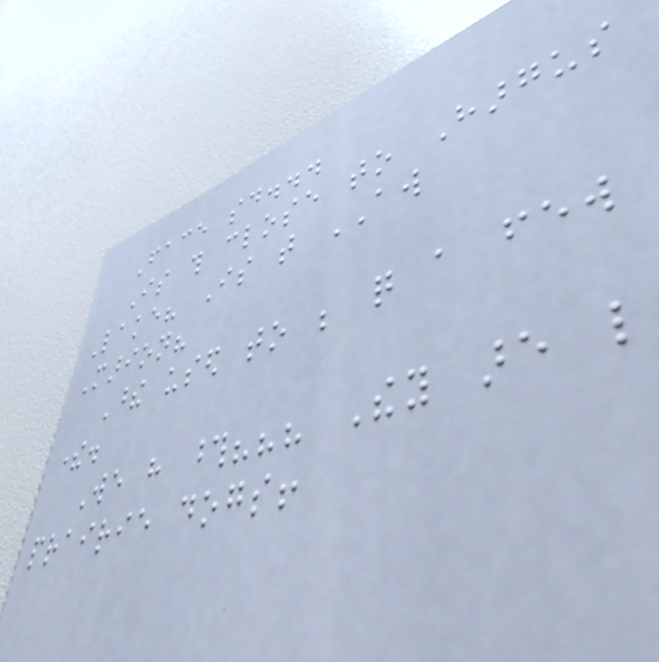Face said...
Is this close to Hargus
Lake? Is that AW
Marion?
These used to be quite a few
there.
We have those??? They are like
prairie dogs!
